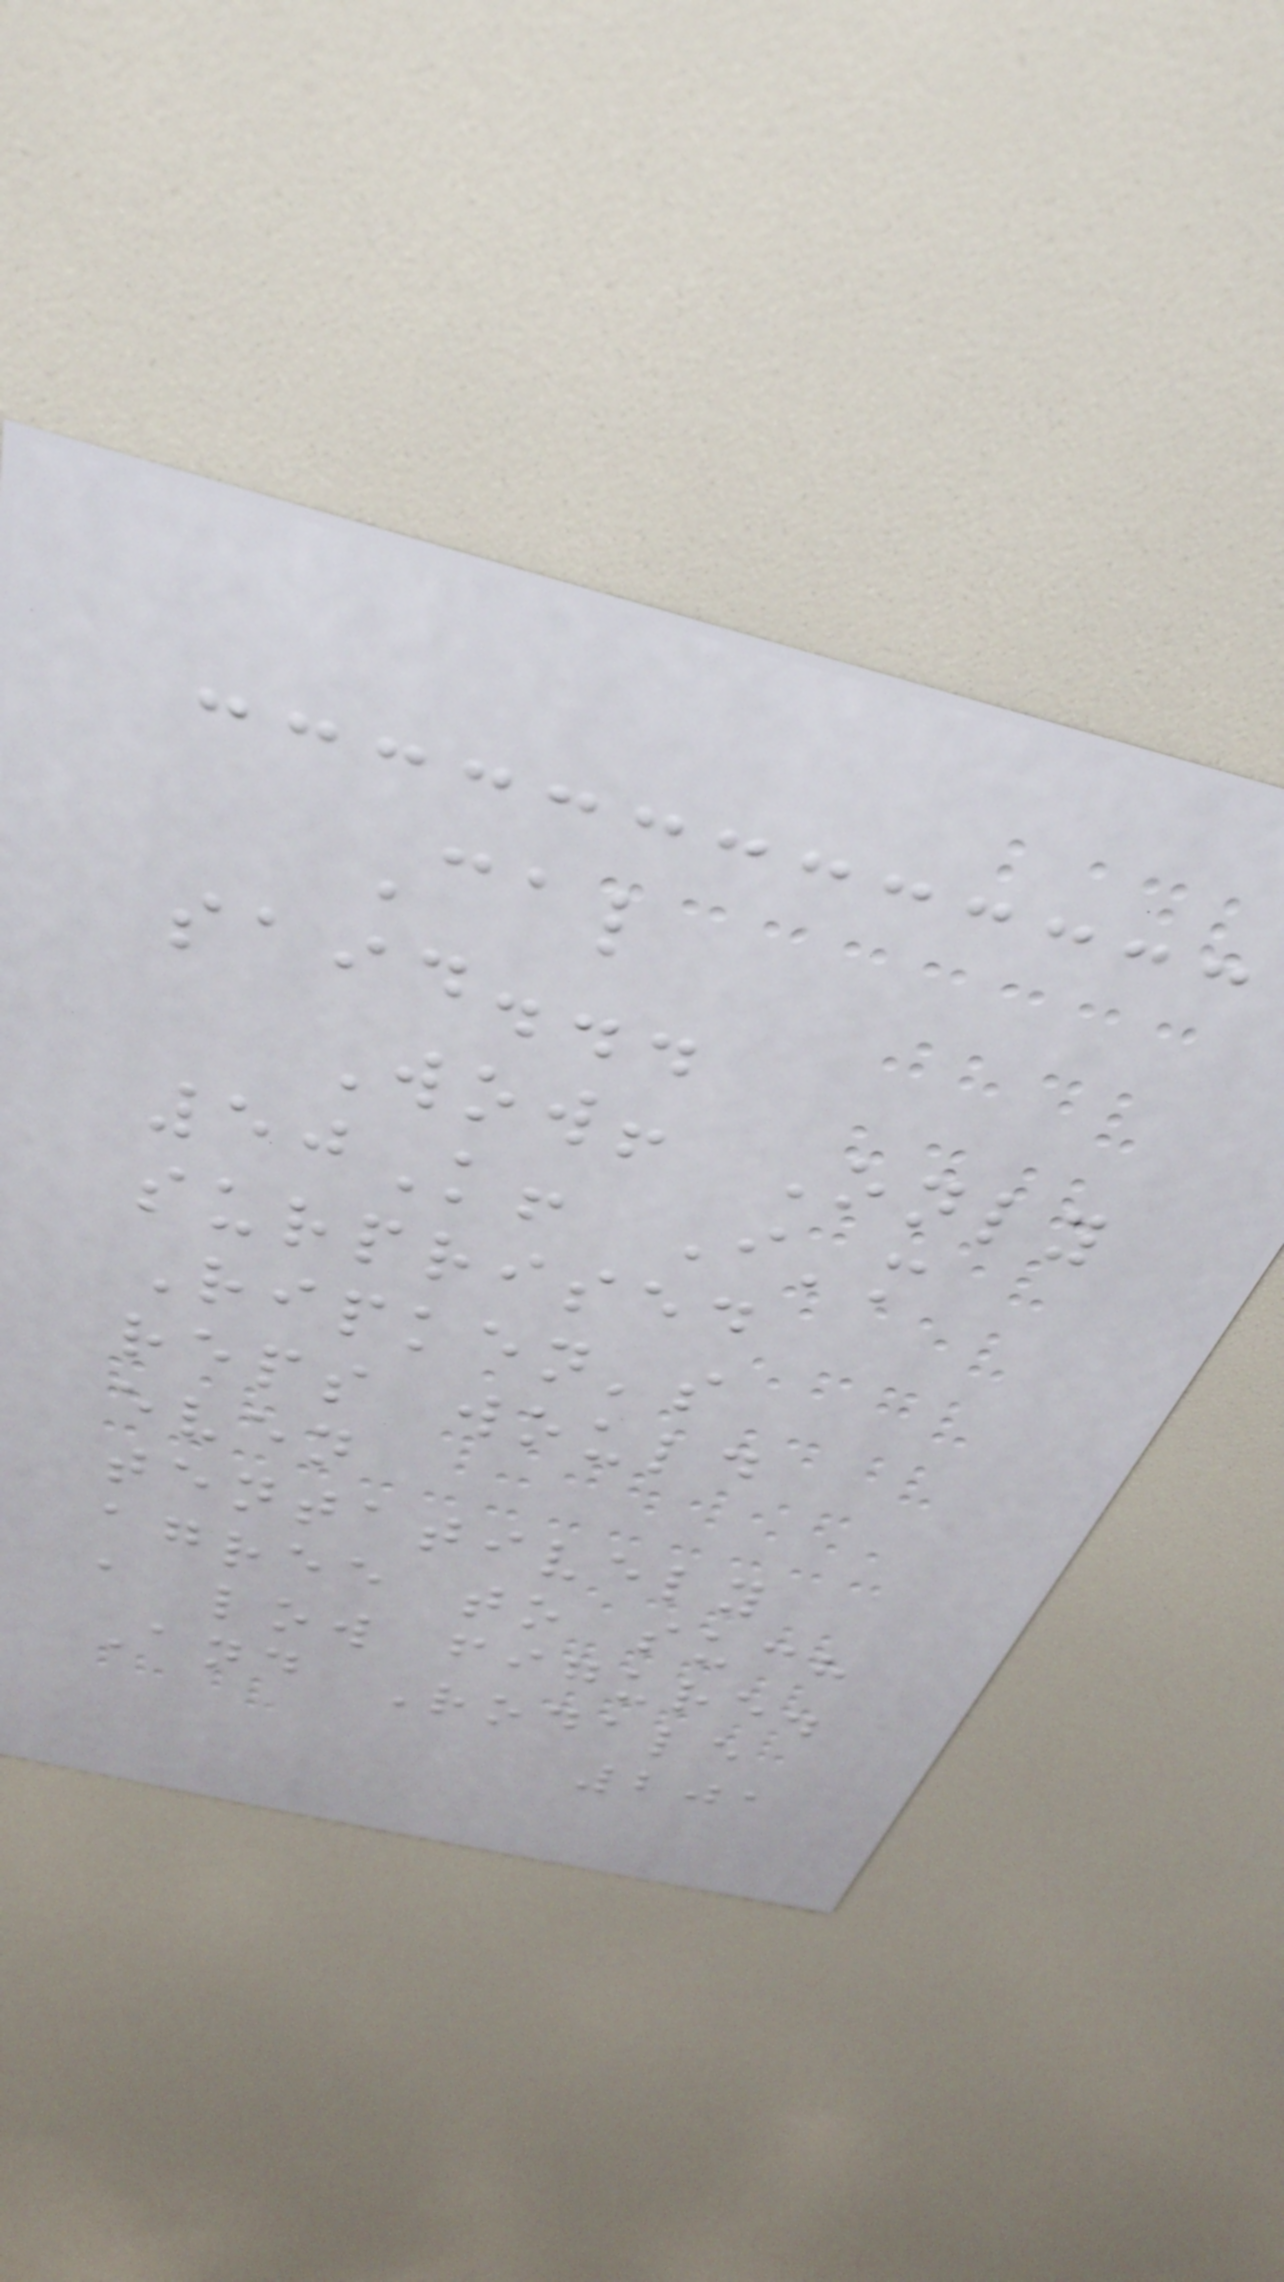Cal
said...
Wow! Only
50K! I'm
surprised
Ripken's
reps would
even
tentatively
agree to such
a low figure.
And Rodale
201
